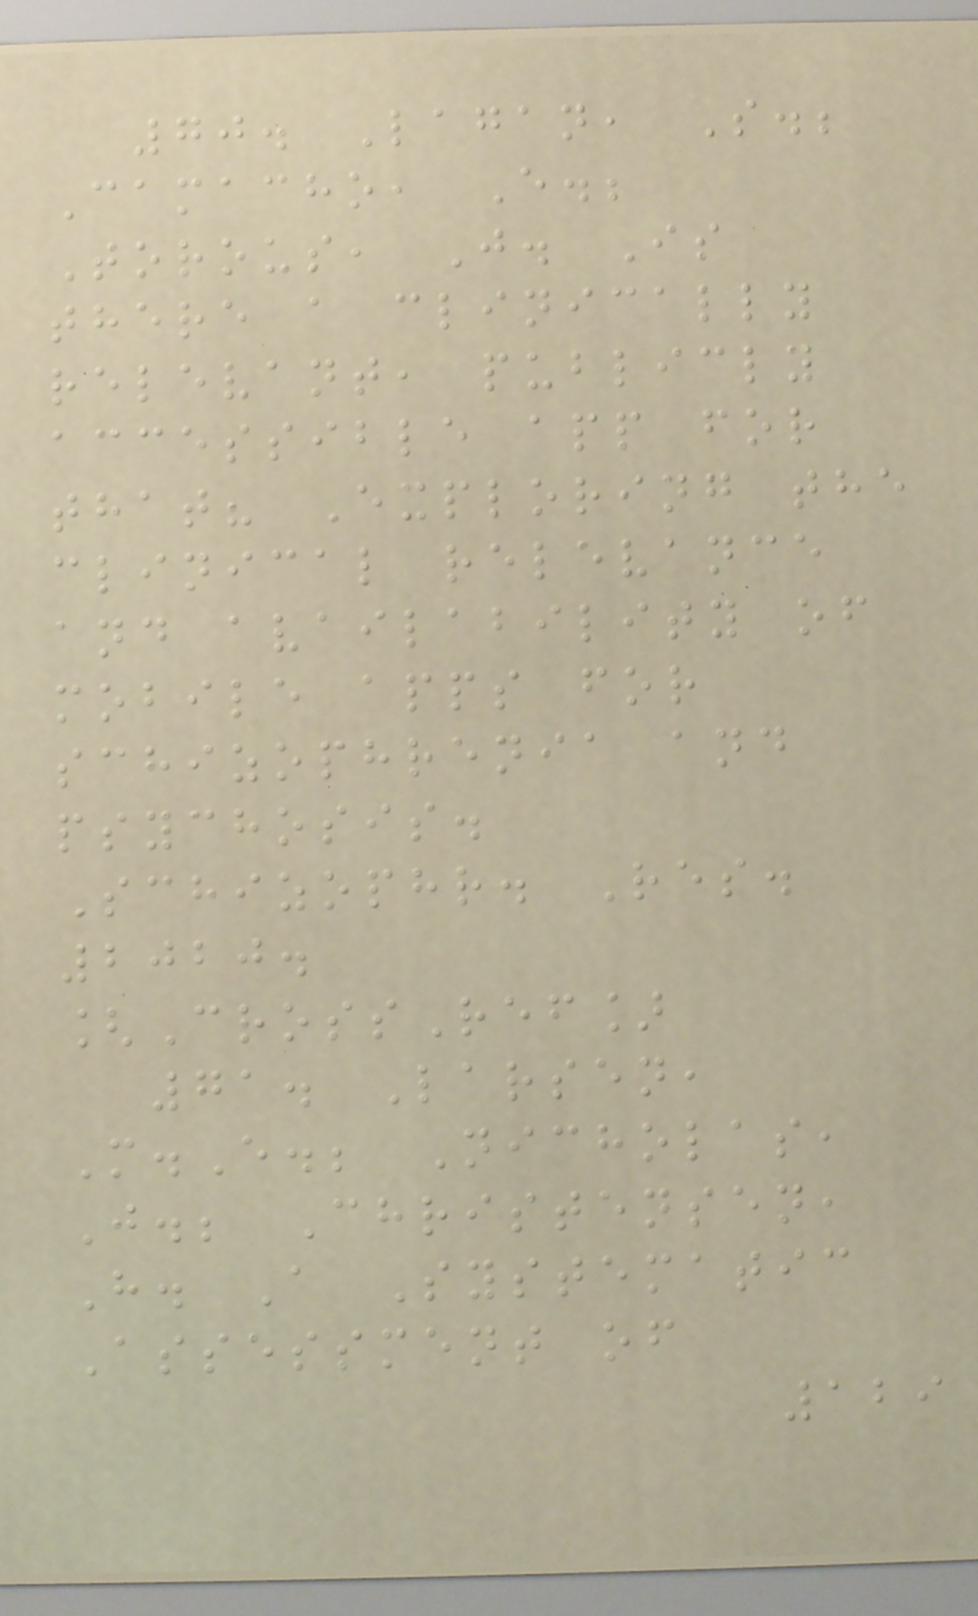70. Lagan, S.;
Camacho, E.;
Torous, J. Is
there a clinically
relevant, publicly
accessible app for
that? Exploring the
clinical relevance
and availability of
mobile apps for
schizophrenia and
psychosis.
Schizophr. Res.
2020.
[CrossRef]
71. Larsen,
M.E.; Nicholas,
J.; Christensen,
H. A Systematic
Assessment of
129
